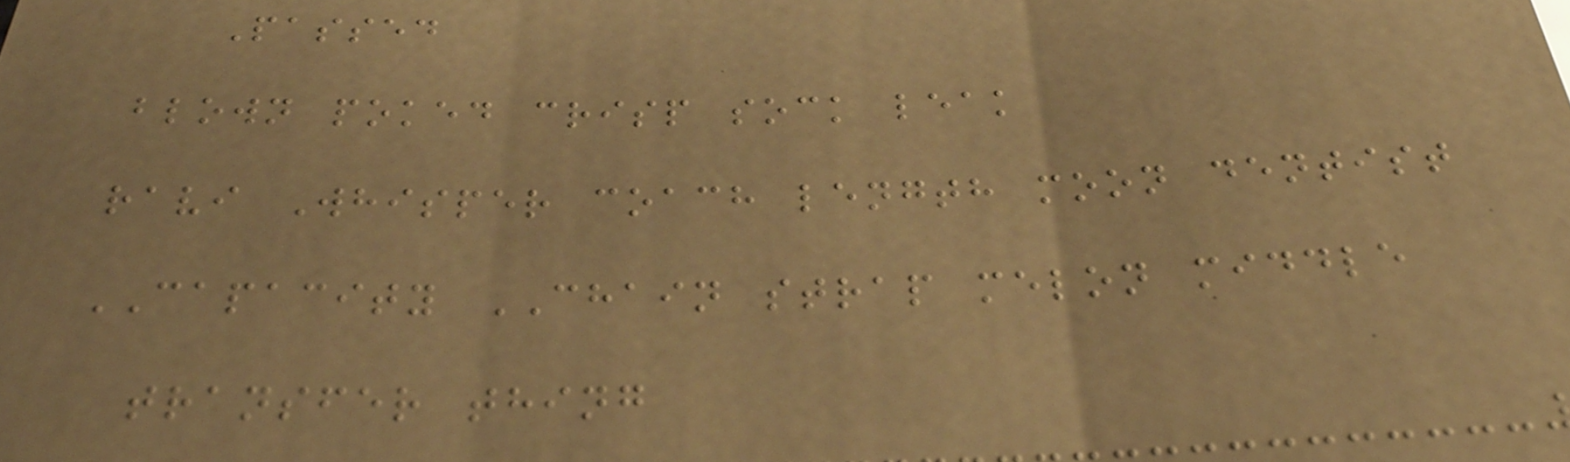Passed
blown poked crisp sock leak
ravi Whisper coach length moon dentist
CAPACITY CHAIN strap melon middle
transfer thing
